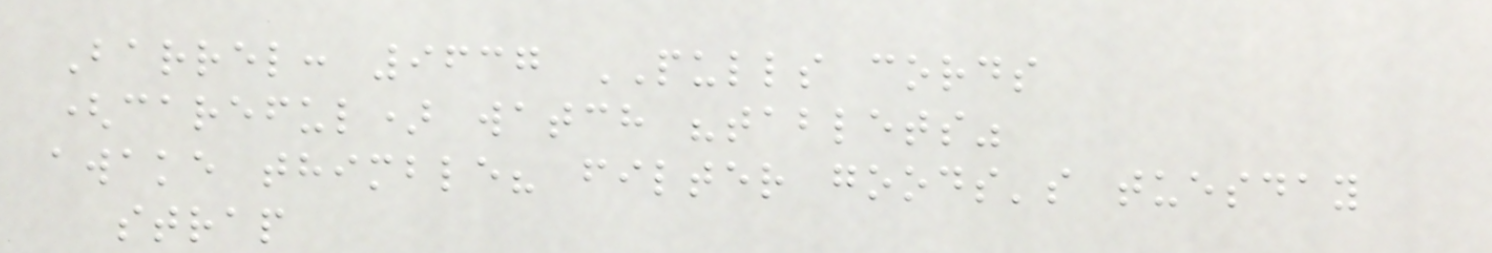Barrel: 9637 PULLS cords
(careful) watch "tablets"
awake thimble? filter goods's tuesday
strap
